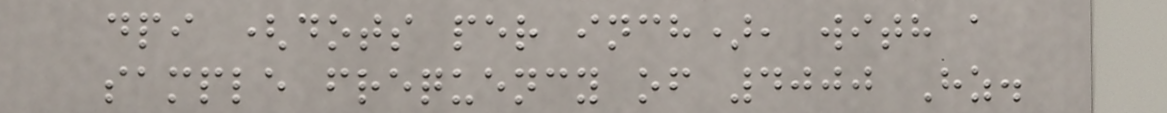dpi (dots per inch), with a
sample frequency of 4000 Hz.
